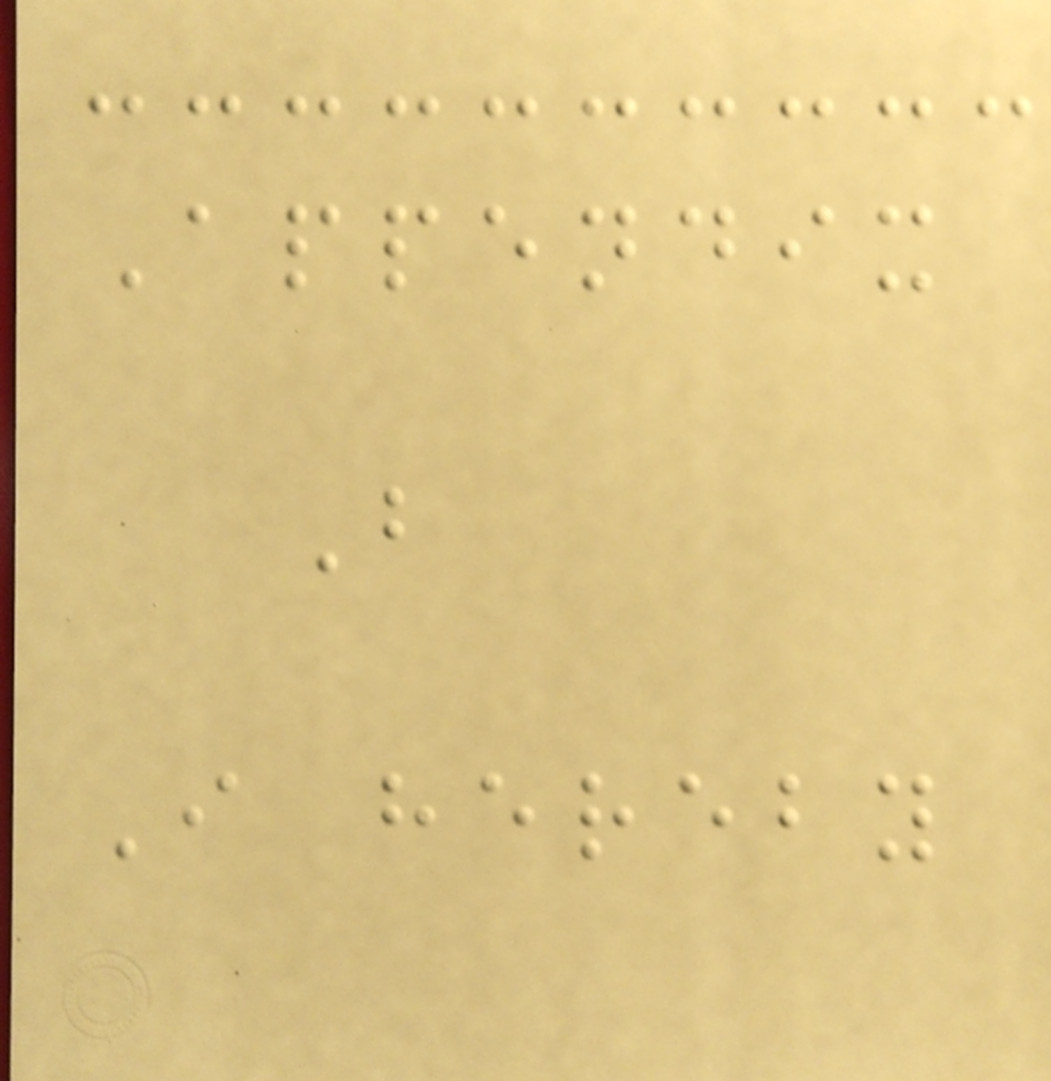Appendix
B
I hereby
